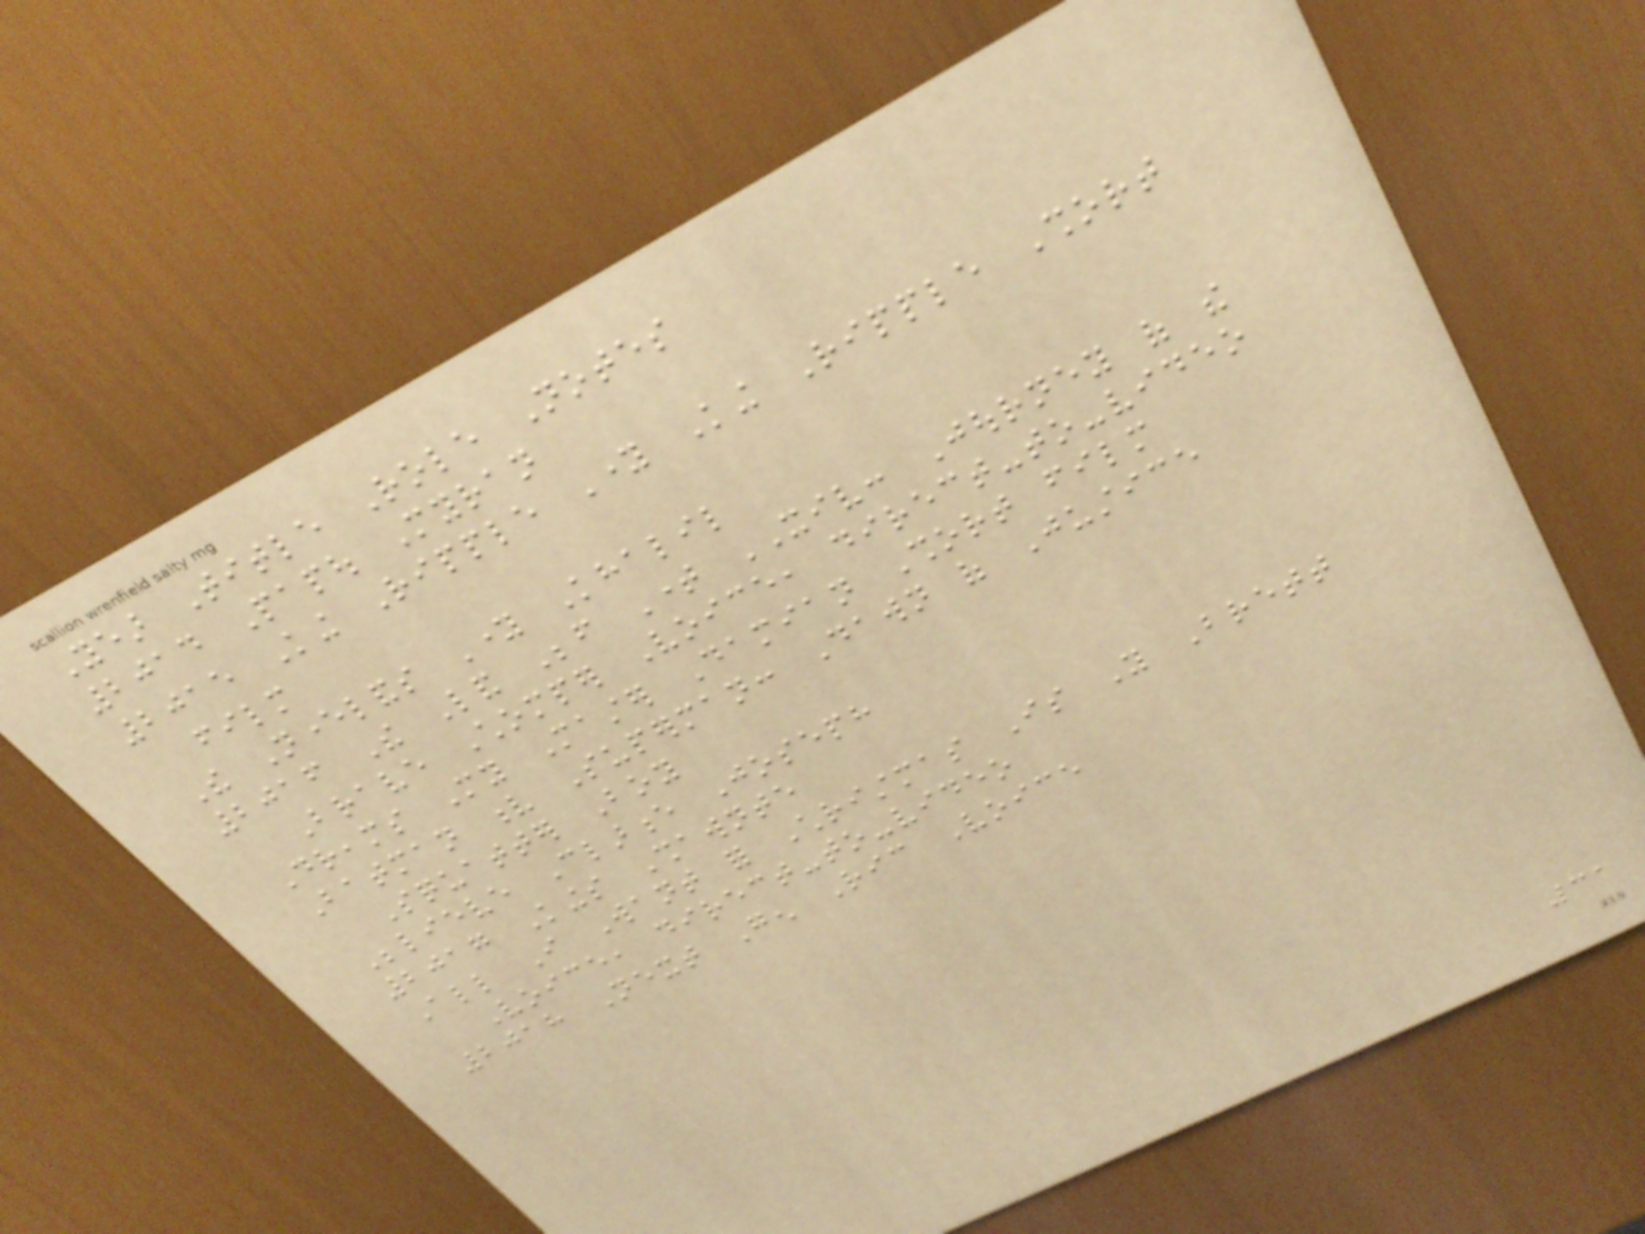Year Title Role Notes
2014 Papou Myran
2015 King Ripple Young King Ripple Short
film
The Neverlands Young Khalil
2016 The Land Before Time XIV: Journey of the
Brave Chomper Voice, direct-to-video
Dreams My Master Damian Short film
Batman v Superman: Dawn of Justice
Squatter Boy
Believe Clarence Joseph
2017 Kings Shawnte
All I Want for Christmas Is You Brett
Voice, direct-to-video
2018 Next Gen Ric Voice
31
